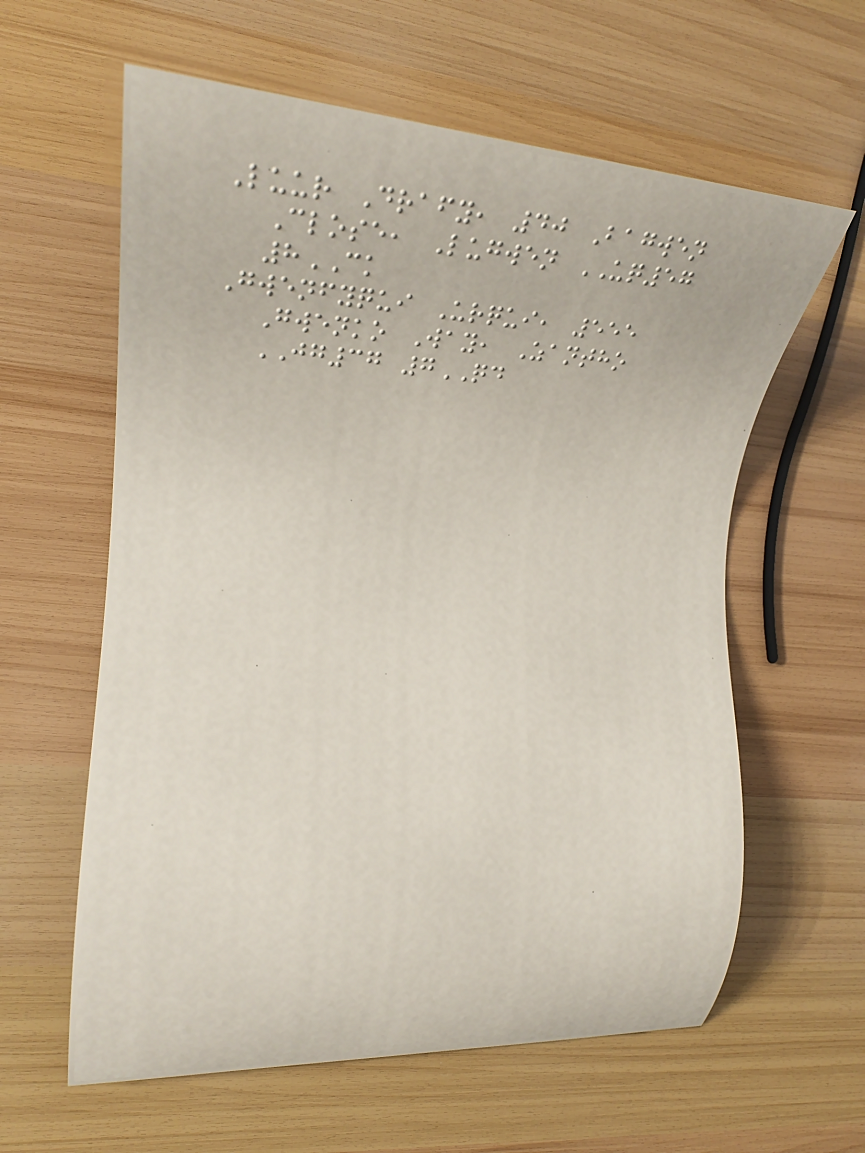Luur Drafy, 40 Bagwen
Close, Lugwen UQ57
8CK
Gwenfyqui Urqui, 555
Gwenko Way, Zantho
JG37 7QD
